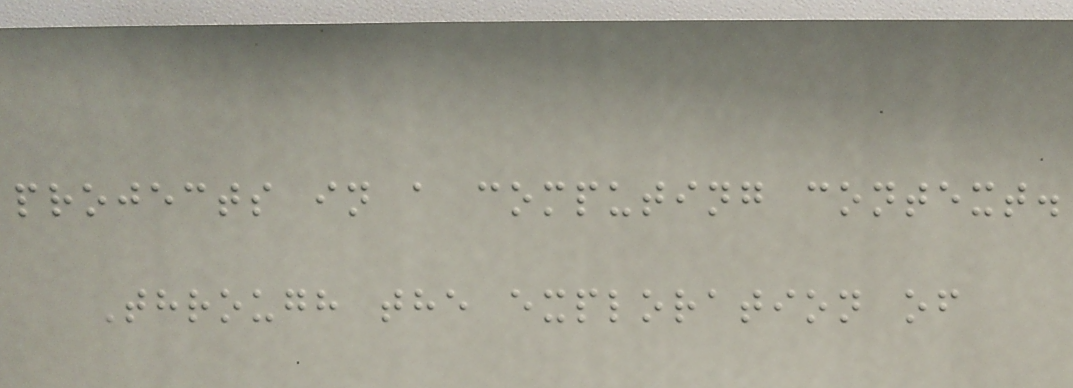projects in a computing context.
Through the exploration of
